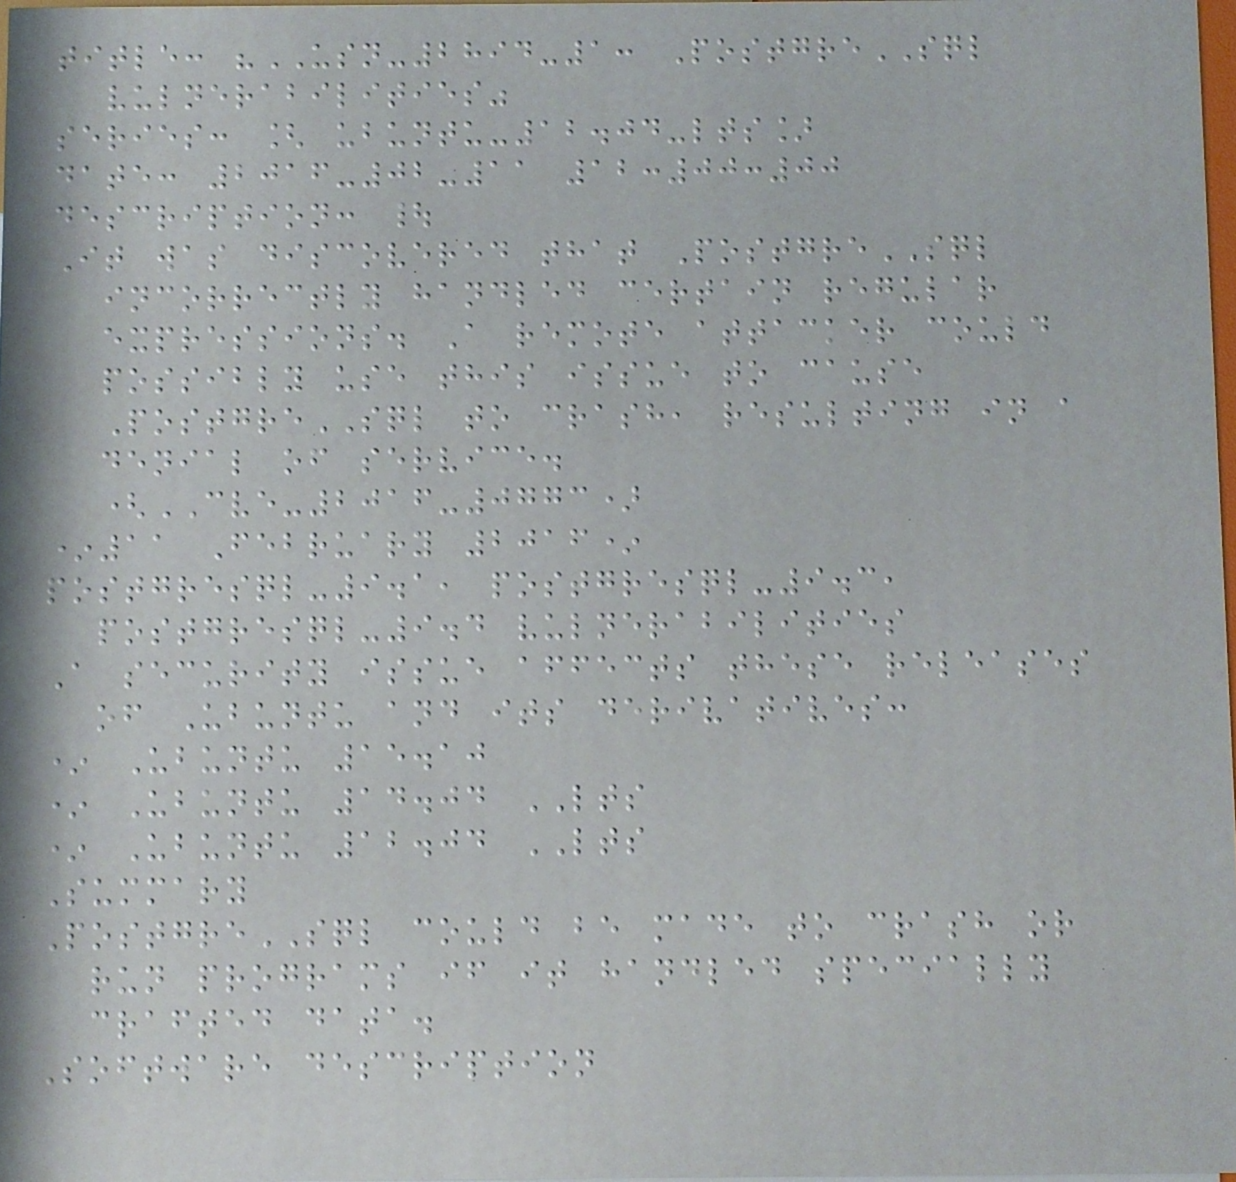title: "USN-2894-1: PostgreSQL
vulnerabilities"
series: [ ubuntu-12.04-lts]
date: 2016-02-11 12:00:00
description: |
It was discovered that PostgreSQL
incorrectly handled certain regular
expressions. A remote attacker could
possibly use this issue to cause
PostgreSQL to crash, resulting in a
denial of service.
(CVE-2016-0773)
*11 February 2016*
postgresql-9.1, postgresql-9.3,
postgresql-9.4 vulnerabilities
A security issue affects these releases
of Ubuntu and its derivatives:
* Ubuntu 15.10
* Ubuntu 14.04 LTS
* Ubuntu 12.04 LTS
Summary
PostgreSQL could be made to crash or
run programs if it handled specially
crafted data.
Software description
